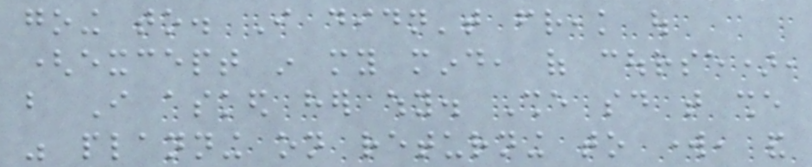going to. I didn't freak out
(except in my mind, of course),
but I asked her why. She said that she
was planning on returning to work, and
